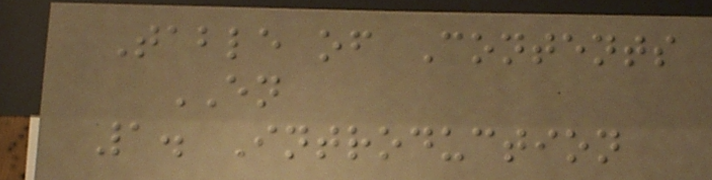Table of Contents
EN
1. Introduction
